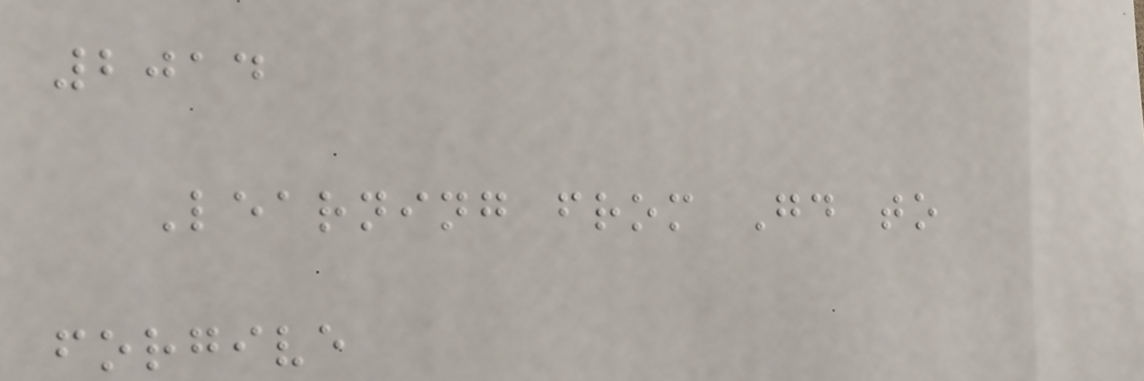2014
Learning from Gd to
forgive
